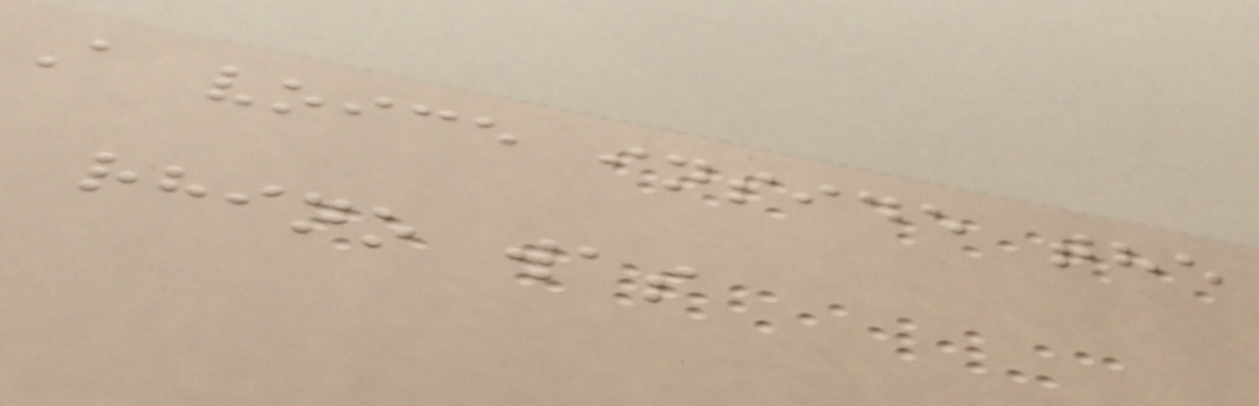A voice inside the
rhino was
